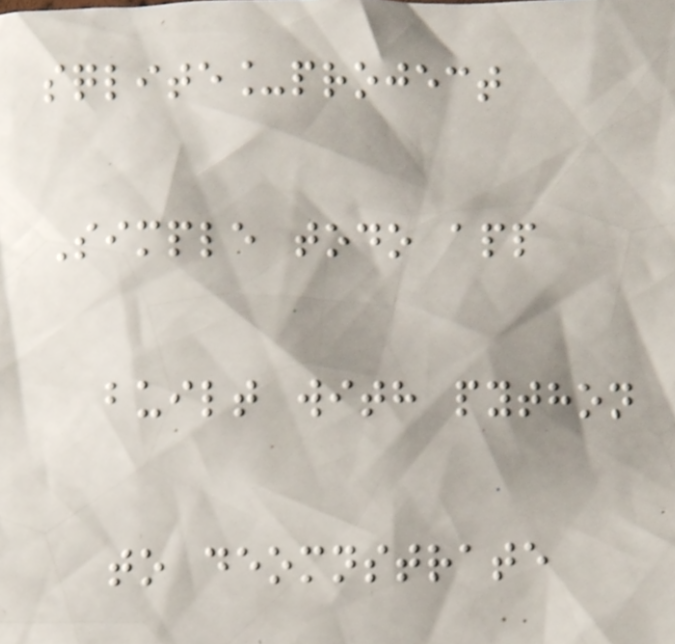sqlite_project
Simple todo app
built with python
to deomnstrate
